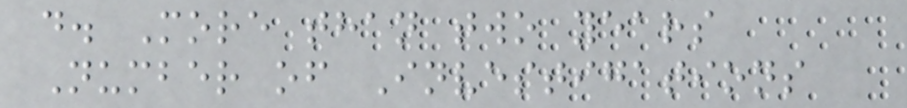d. More than two years
Number of Investigations
